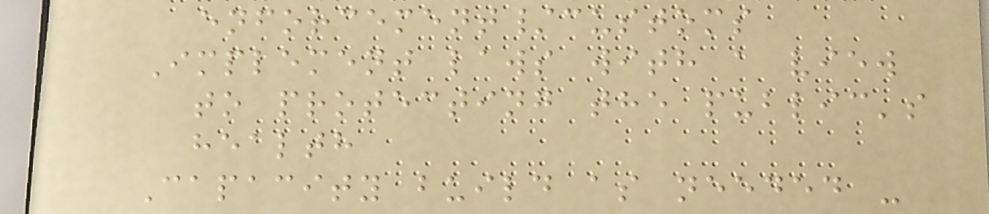enforcement/customs
Implement laws with a view
to protecting the public's
health
Capacity build as needed -
